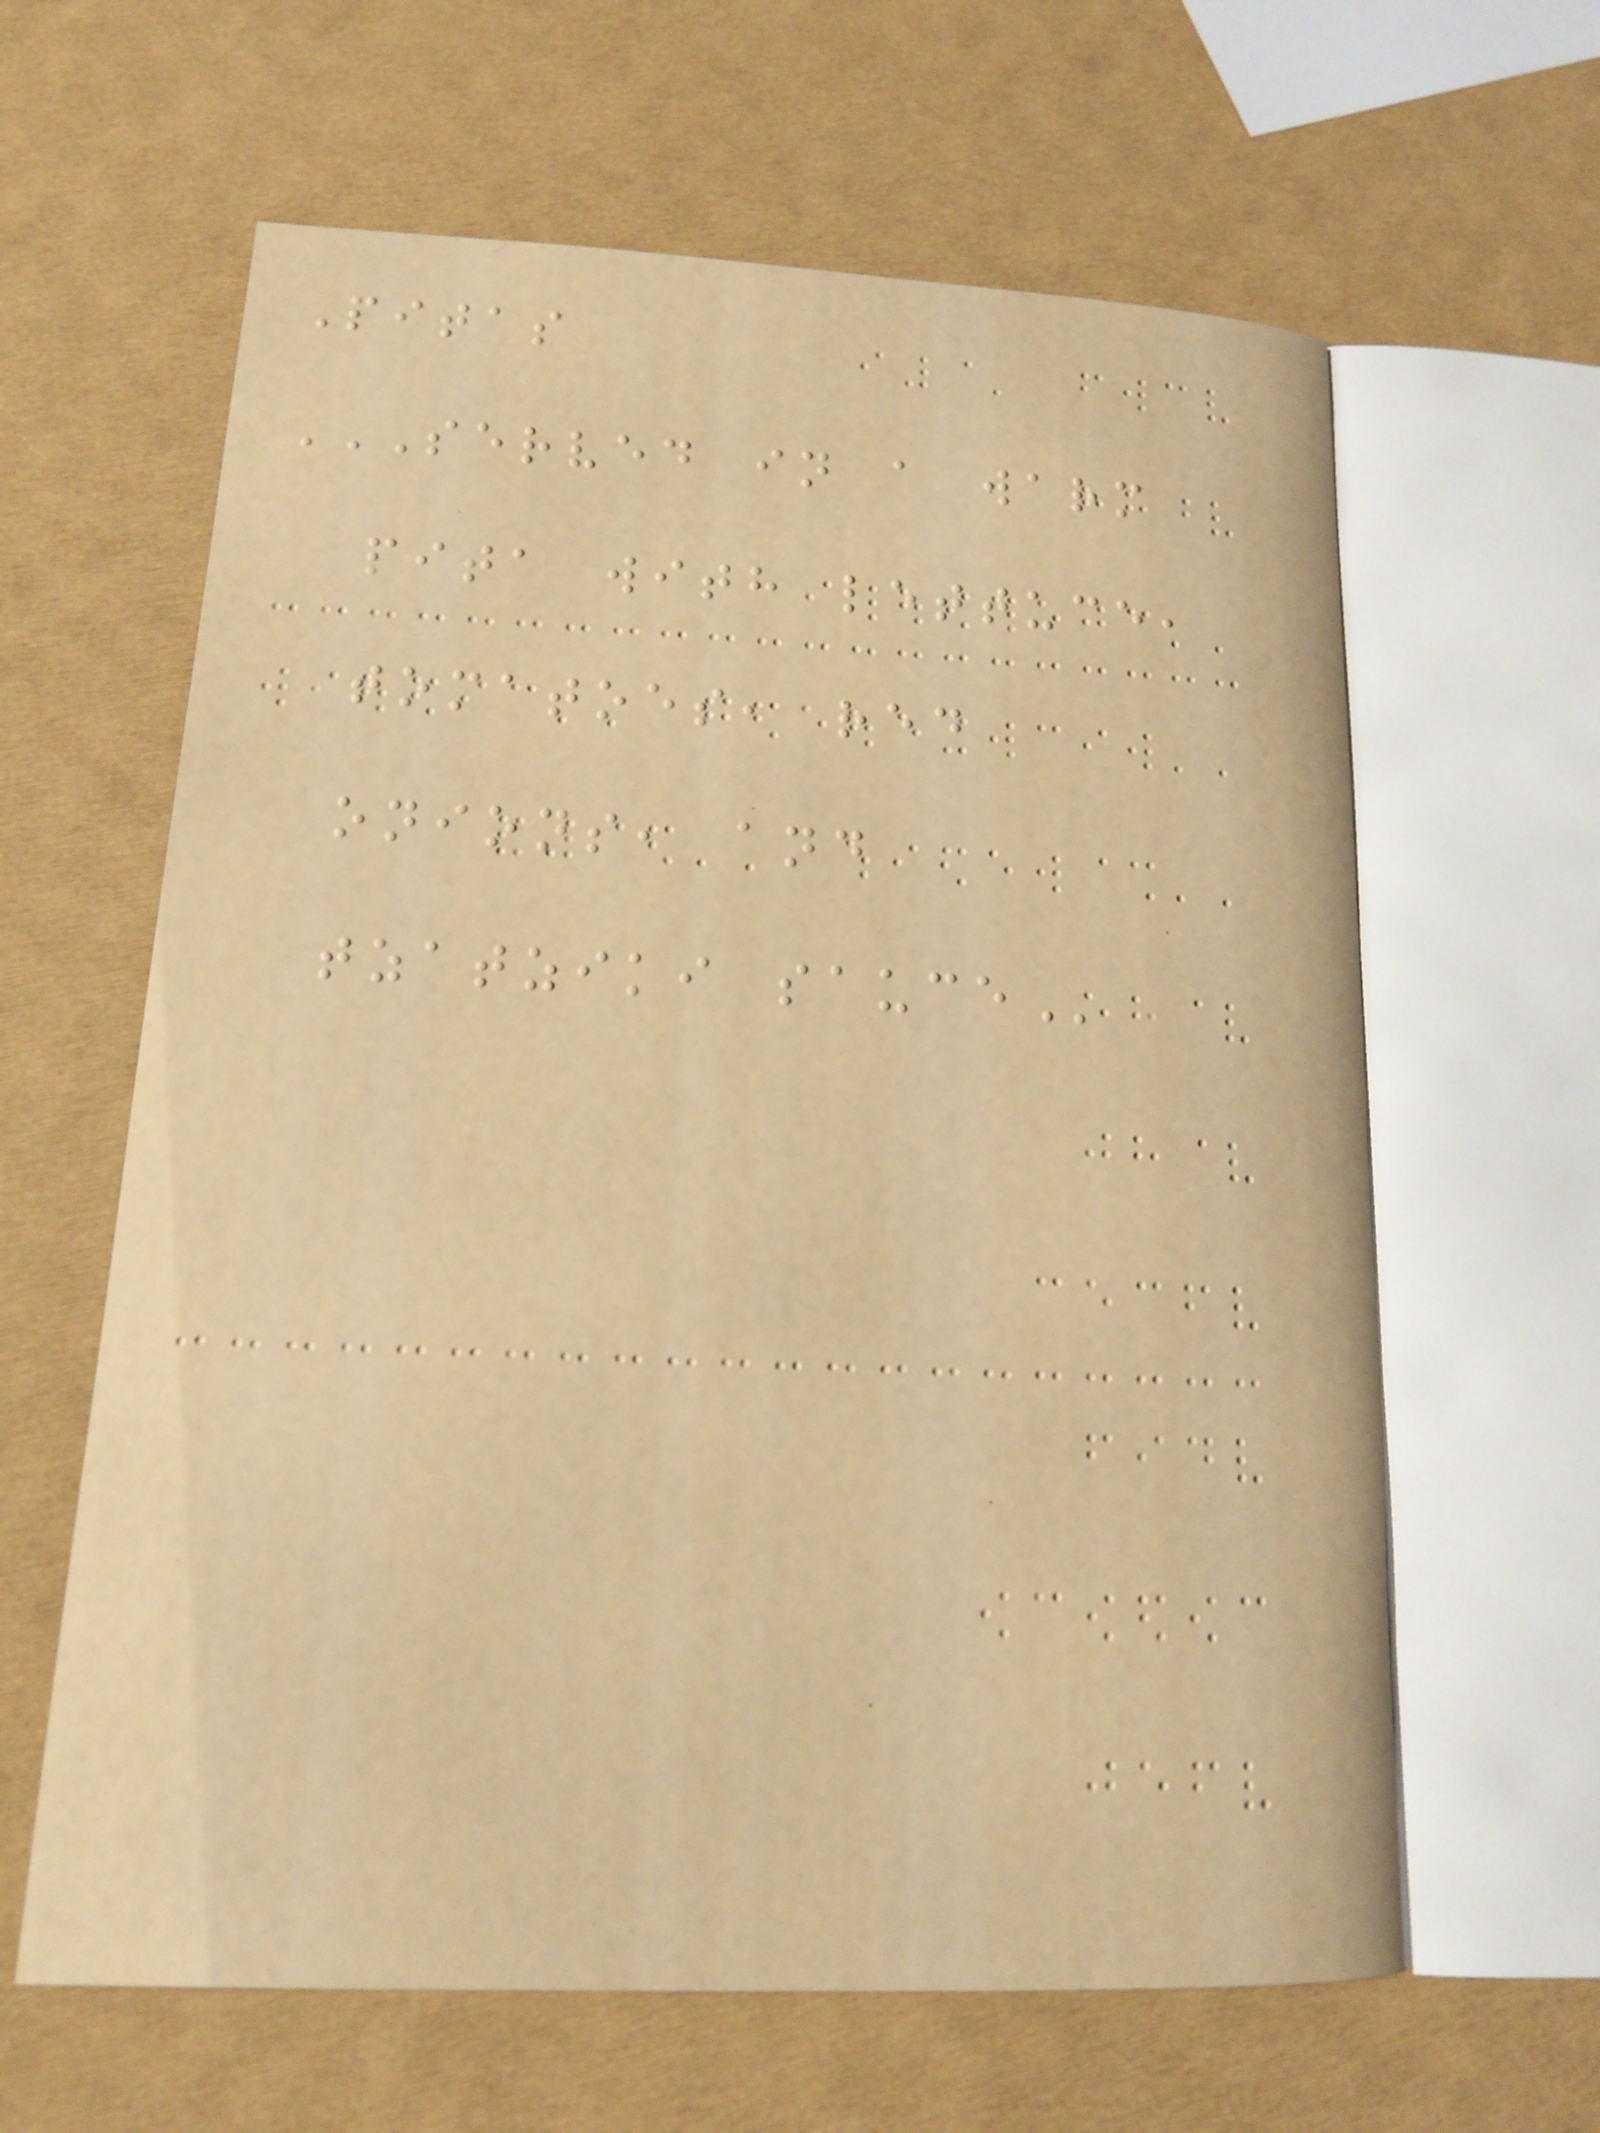Pitas
SERVED IN A WARM
PITA WITH LETTUCE,
TOMATOES, RED
ONIONS, AND
TZATZIKI SAUCE
